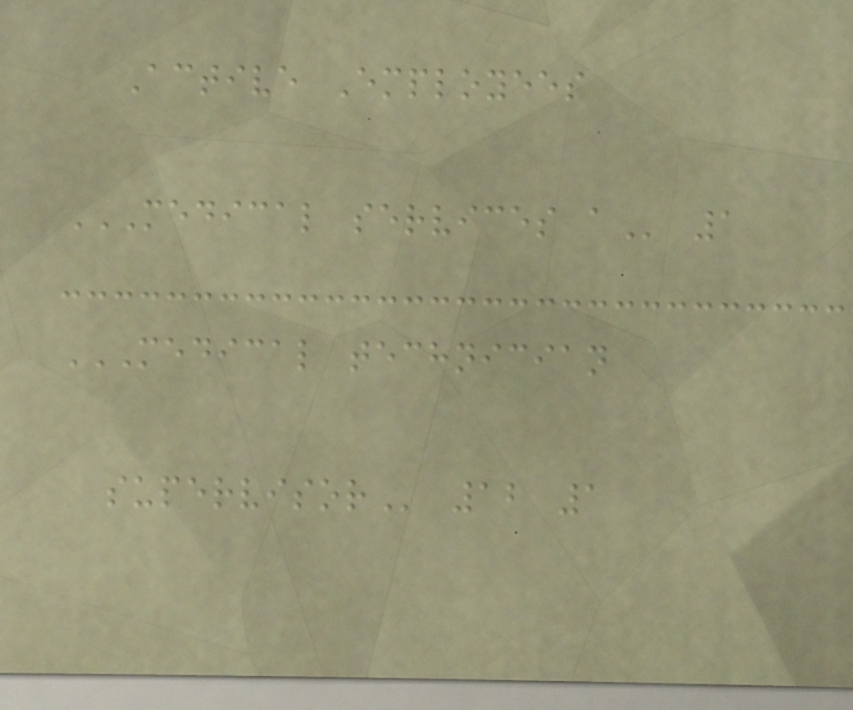Active Employees
MEDICAL SERVICES A 1
MEDICAL TECHNICIAN
SUPERVISOR 12 1
